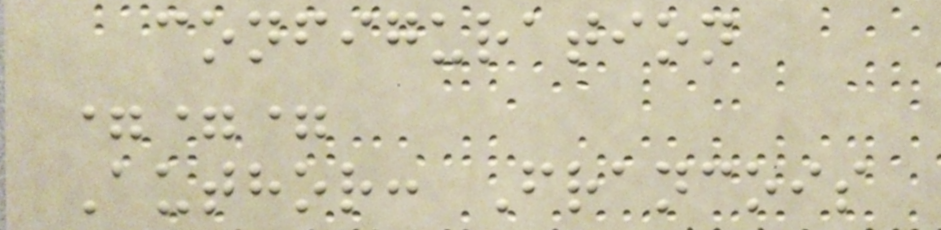configuration
===
Author: Francois
